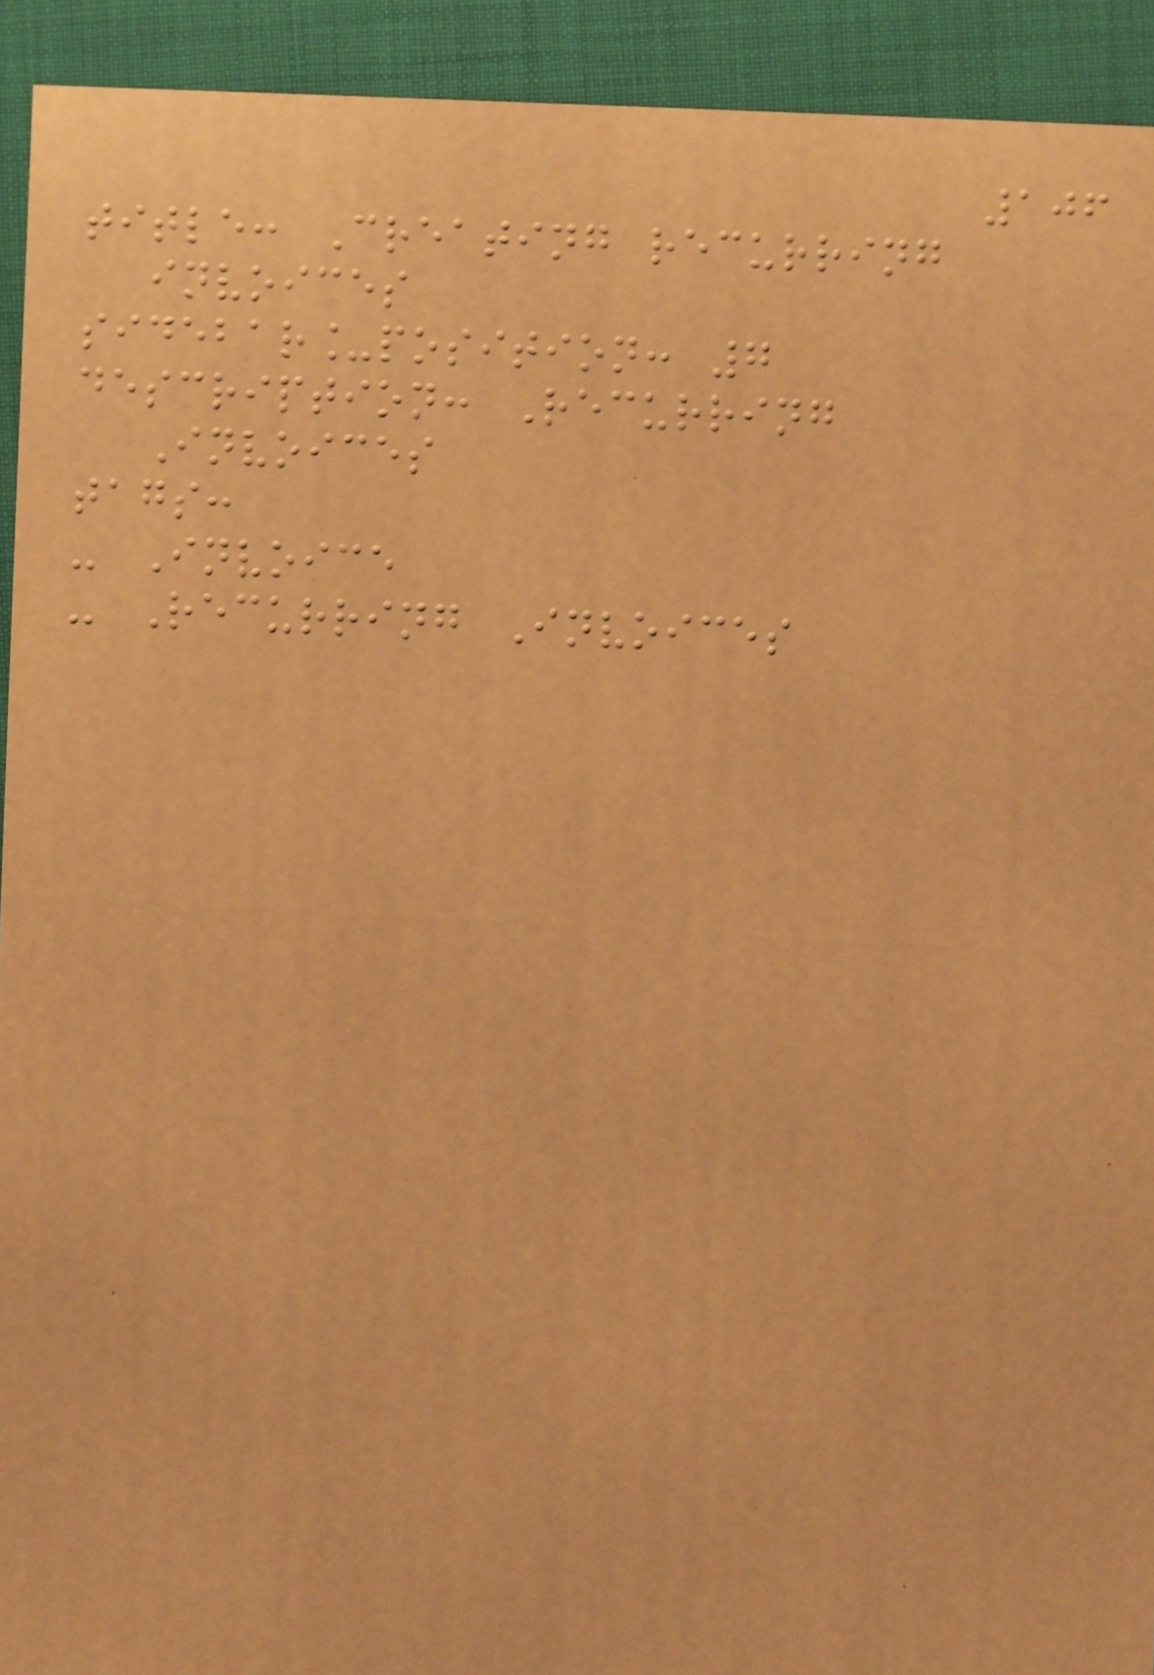106
title: Creating recurring
invoices
sidebar_position: 7
description: Recurring
Invoices
tags:
- Invoice
- Recurring Invoices
